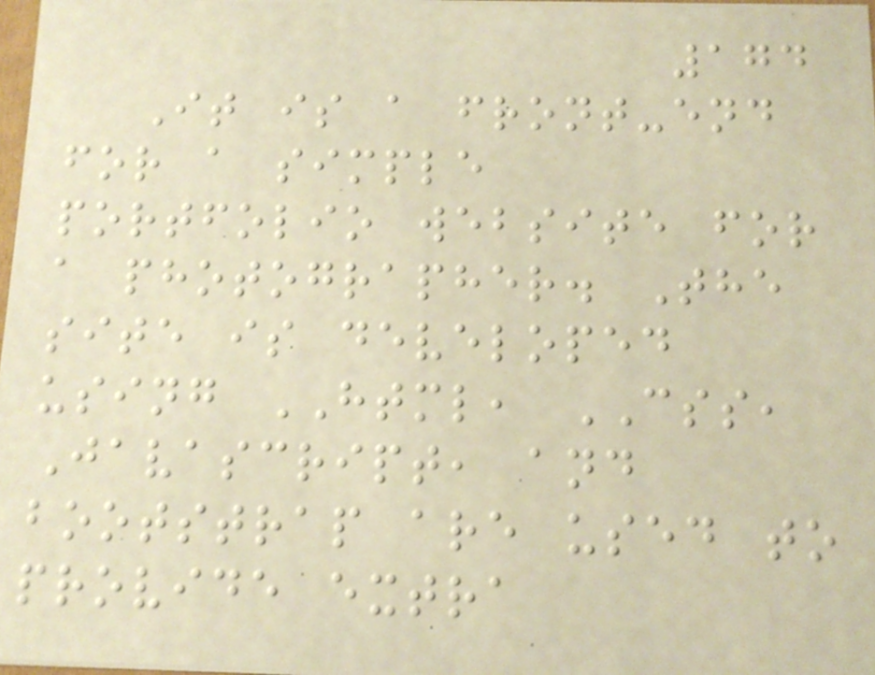174
It is a front-end
for a simple
portfolio website for
a photographer. The
site is developed
using HTML, CSS,
Javascript, and
bootstrap are used to
provide extra
